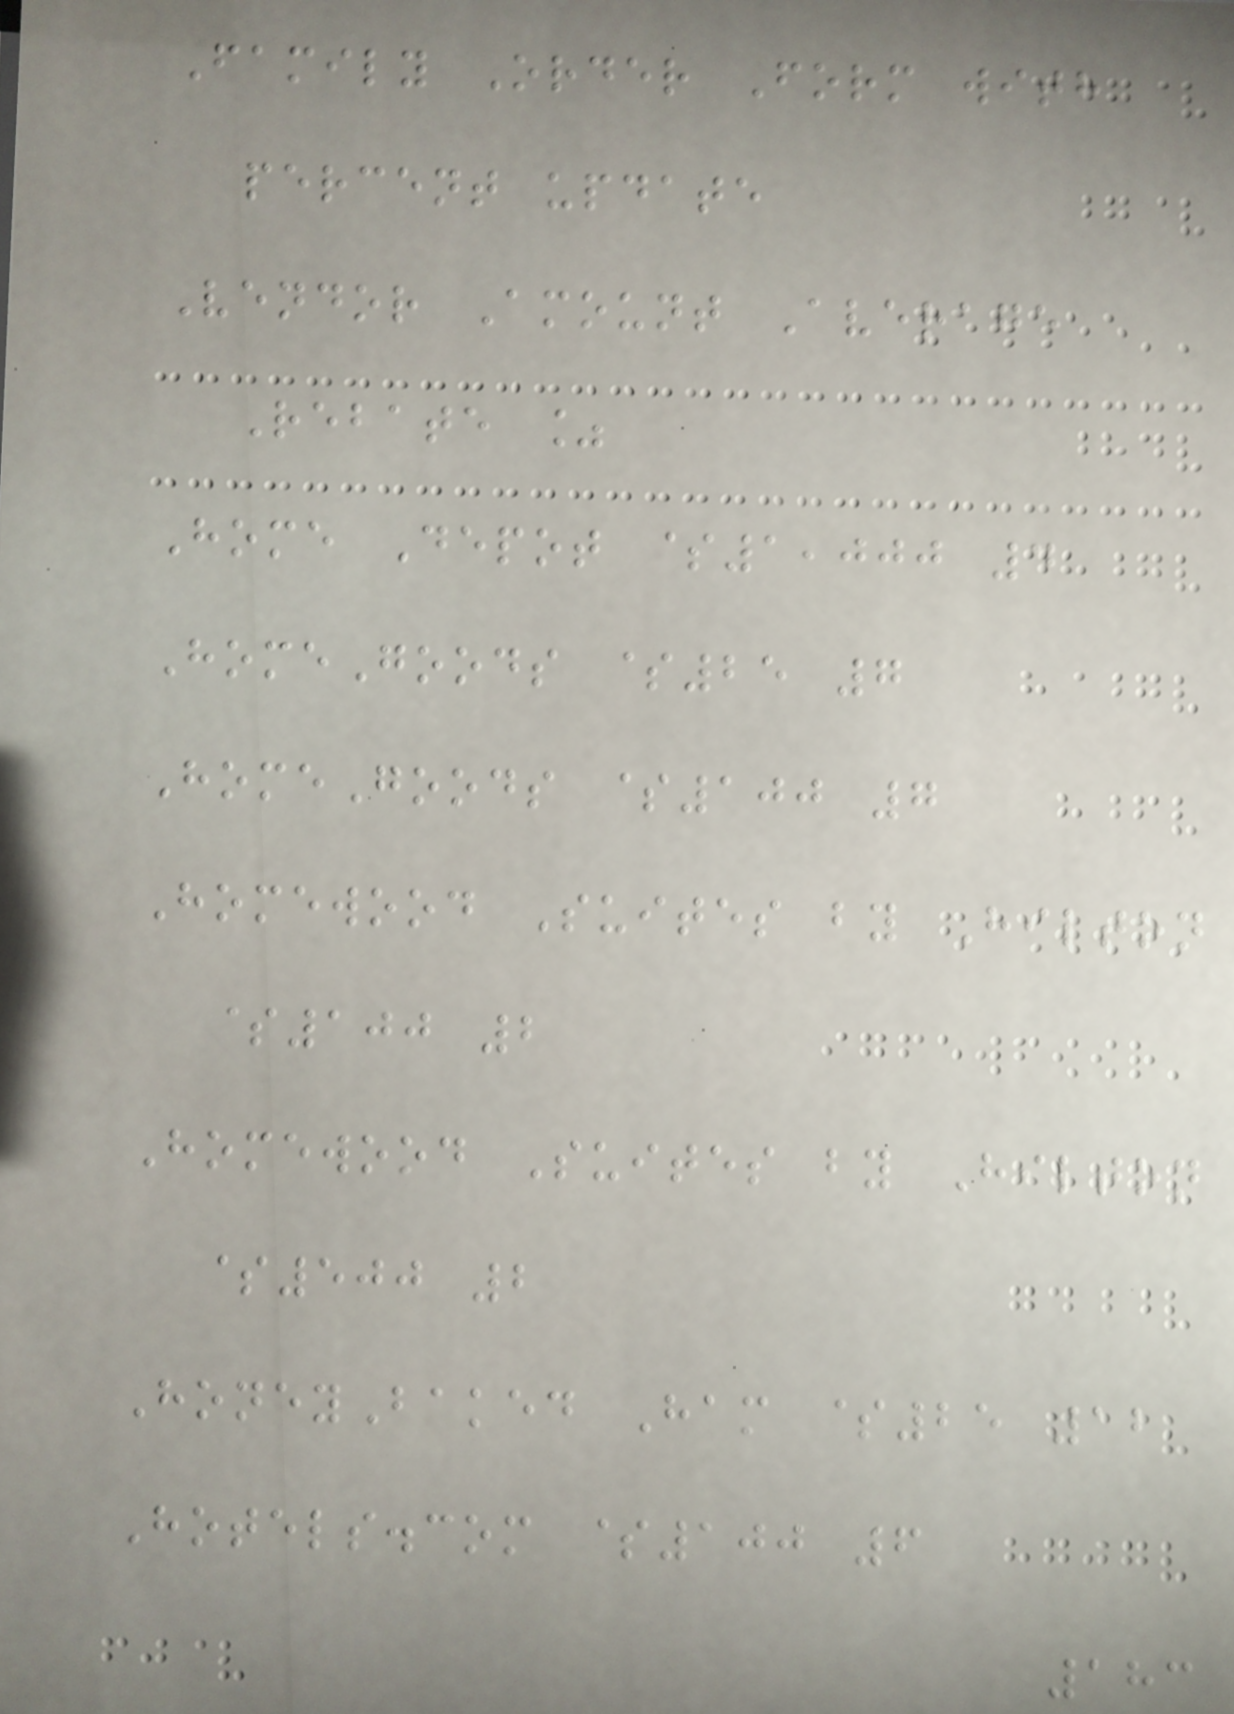Family Order Form with
percent update
Vendor Amount Average
Rebate %
Home Depot $1,000 4
HomeGoods $25 7
HomeGoods $100 7
Homewood Suites by Hilton
$100 2
Homewood Suites by Hilton
$500 2
HoneyBaked Ham $25 12
Hotels.com $100 6
183
